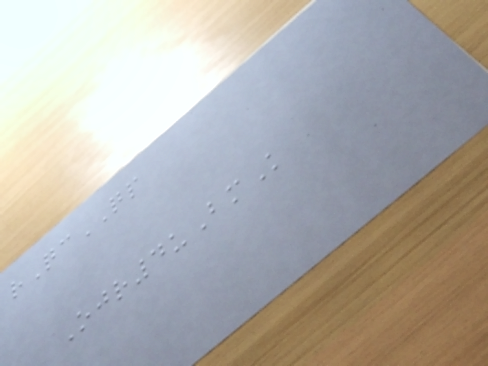rQcQP
Ojr4uBmK
